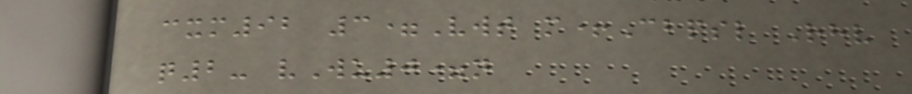cxm92 3=Vwt m+Cbpsl Rhv
q2- vWu0=n
